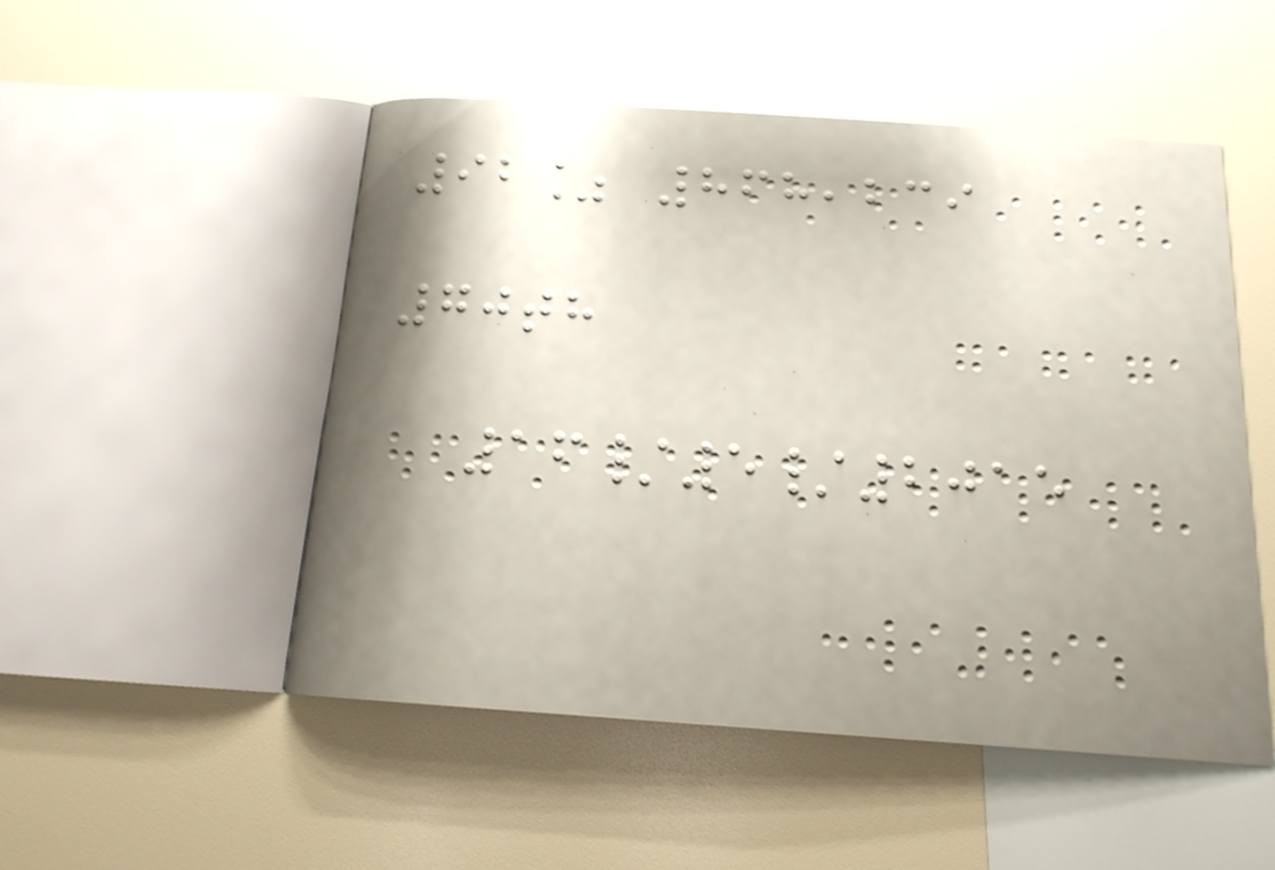92% 868,239
70th
16/5/2015
